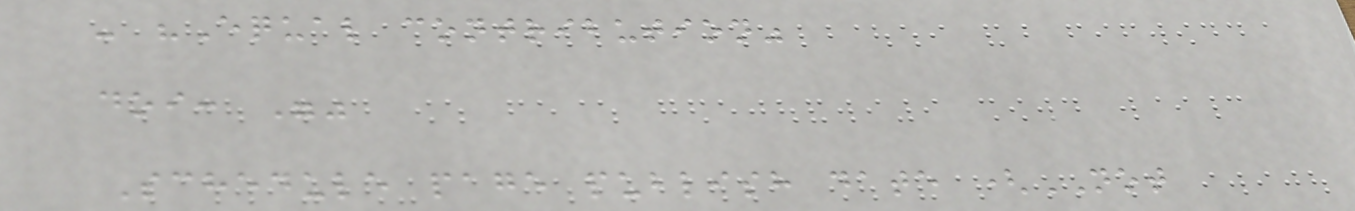- "Equal contribution"
doi: ""
Schedule page publish date (NOT
